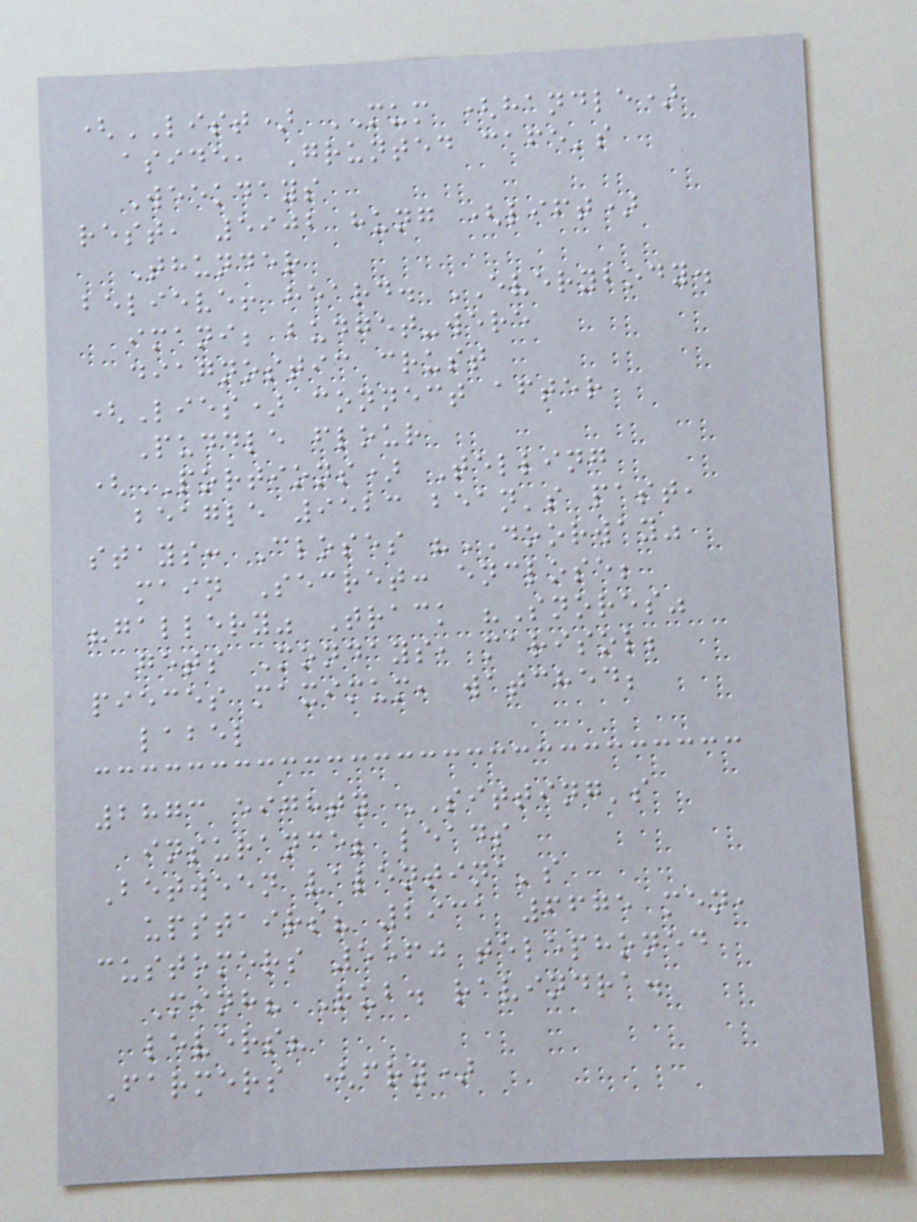(LIST) MUM (handle)
aside, Grunted cafe's
Weekdays
rest, 5902 hung (lift)
Thunder
believe! heard. EVERYBODY.
imani; budget-were
diagnostic crust
(Lies) connect after
Puddle flour
(PORTIONS) Telling
beagle 9523 bean's past,
stays: Closes "DOORWAY"
main Secret: enclose;
"gallery" Track "Snores"
gets Mondays, marisol;
pieces maximum, watched;
label
2873 eighty SITTING's
insurance; leads
Between valentina's
upstairs? 2931 6675 men,
customers 5560 telephoned
Minh? Rub. ravindra.
levers?
Farmers (fry)
